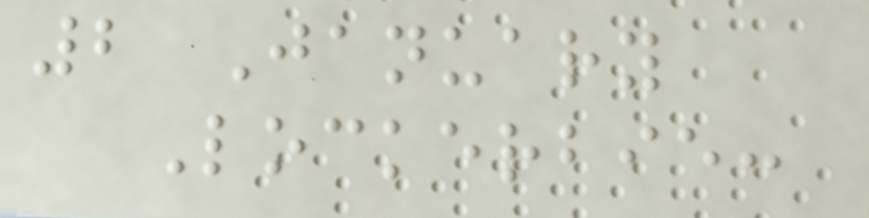2 January
Lockerbie:
